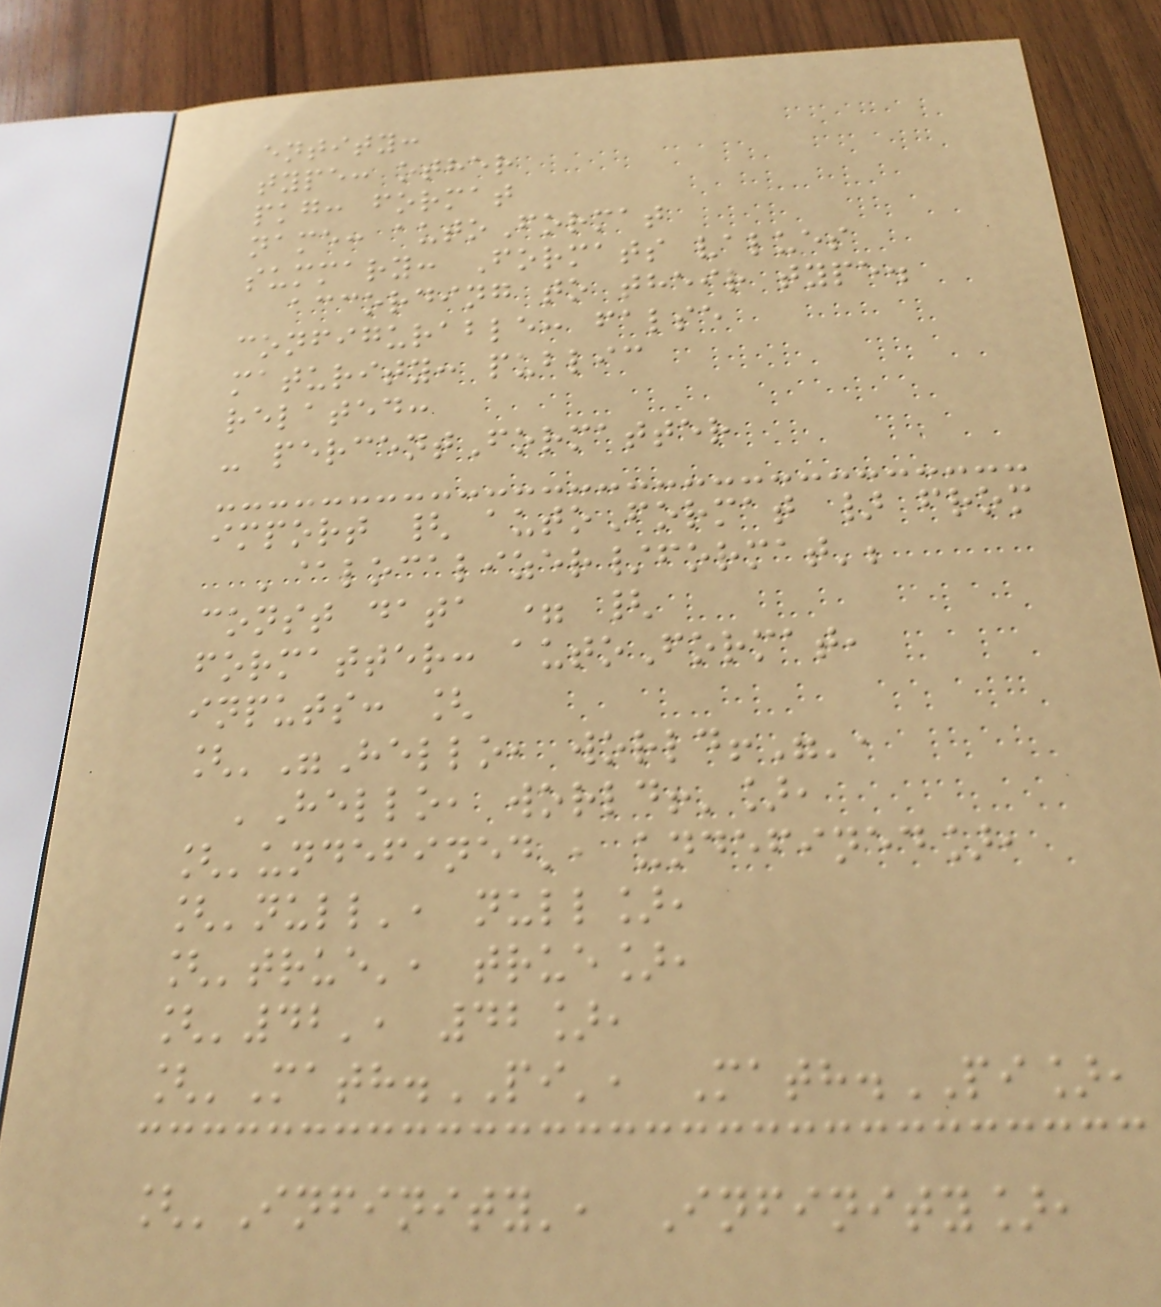entity:
type: other
pkg: format
name: autoFormat
summary: Formats values
according to their type.
configurable: false
maturity: public
related:
- percentFormatter
import { autoFormat } from
'@localizer/format';
const data = {
formatter: autoFormat,
inputs: [
['"Hello, world!"',
'Hello, world!'],
['undefined', undefined],
['null', null],
['true', true],
['42', 42],
['Math.PI', Math.PI],
['Infinity', Infinity],
